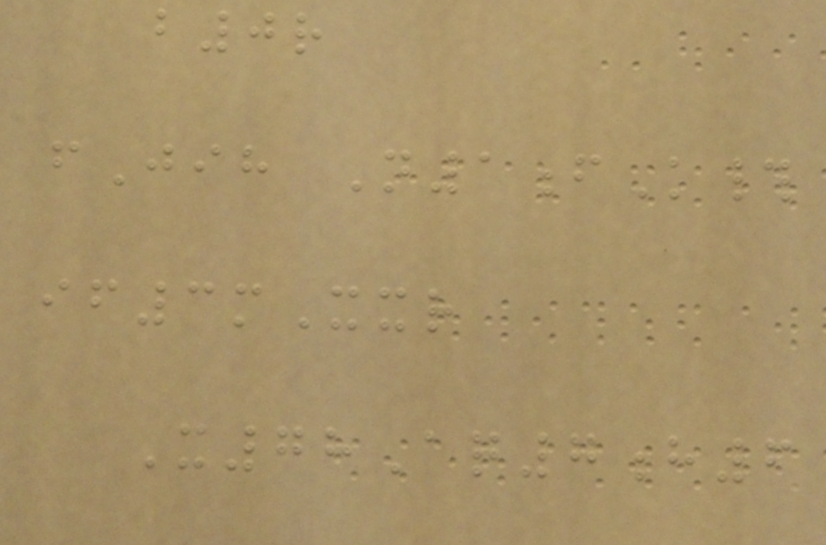b0r
fJih N1fK#
if3mXxr
X78Aq7h6
